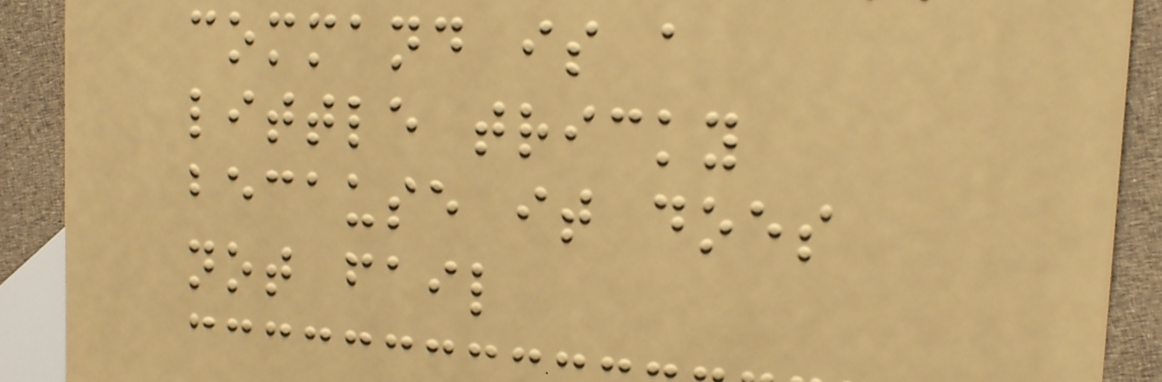command is a
little tricky
because it does
not fail
